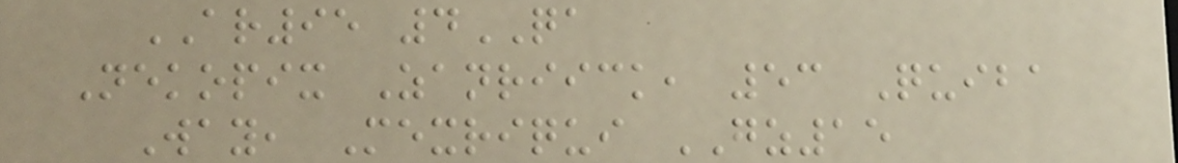AR95 4QA
Nekopix Zanriick, 53 Quiba
Way, Mexriqui GZ15
